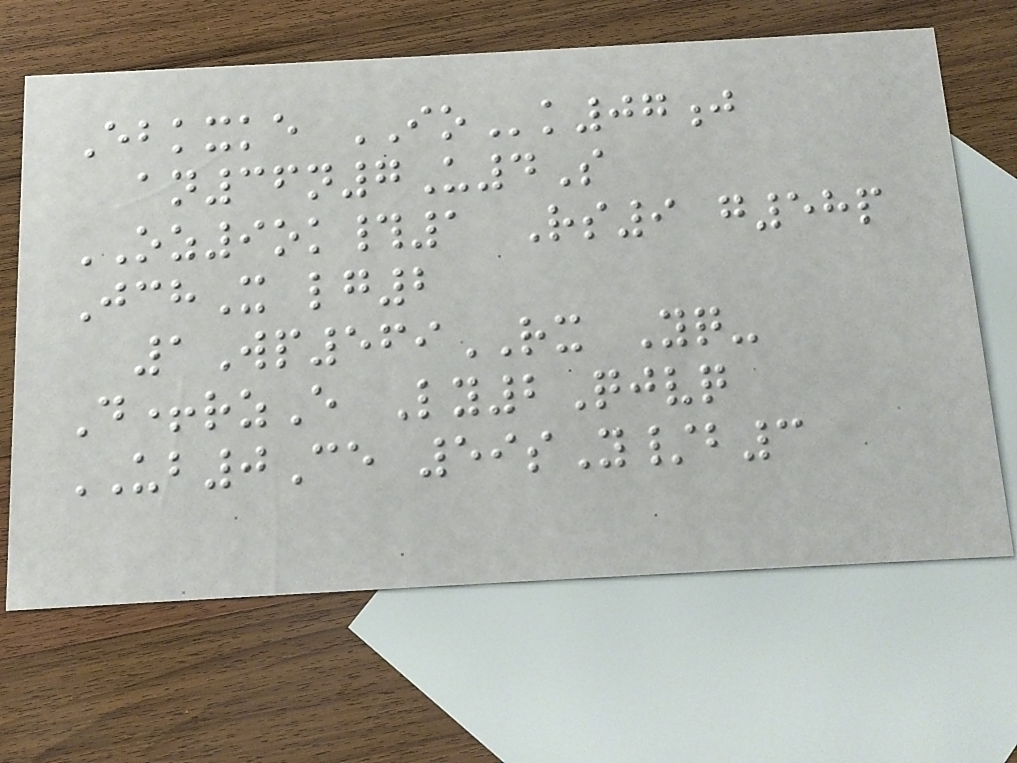Ebkxke IOk07j
an36n7U4S
OZ9ok#1 Rs9 g58p
JchX lg2
1Wp569RX Yq-
D+rzE Ly2Qjvq
UB0Ce 59sY/b3
